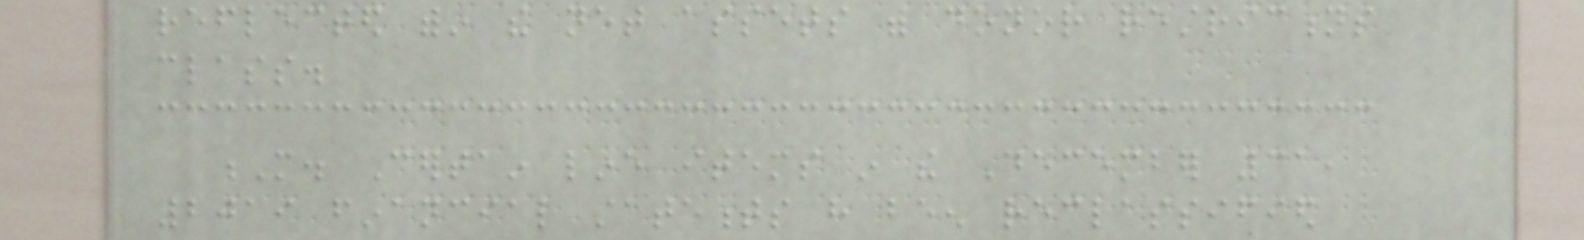reflected within the net assets with donor restrictions
class.
M. Certain line items in the December 31,
2019 financial statements have been reclassified
